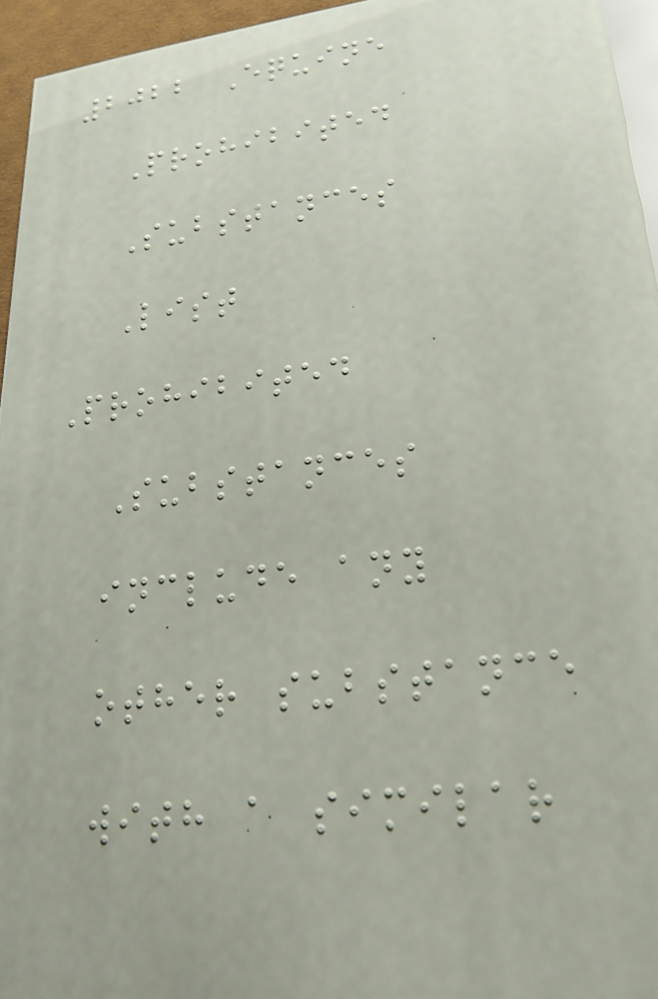2022 Equine
Prohibited
Substances
List
Prohibited
Substances
include any
other substance
with a similar
